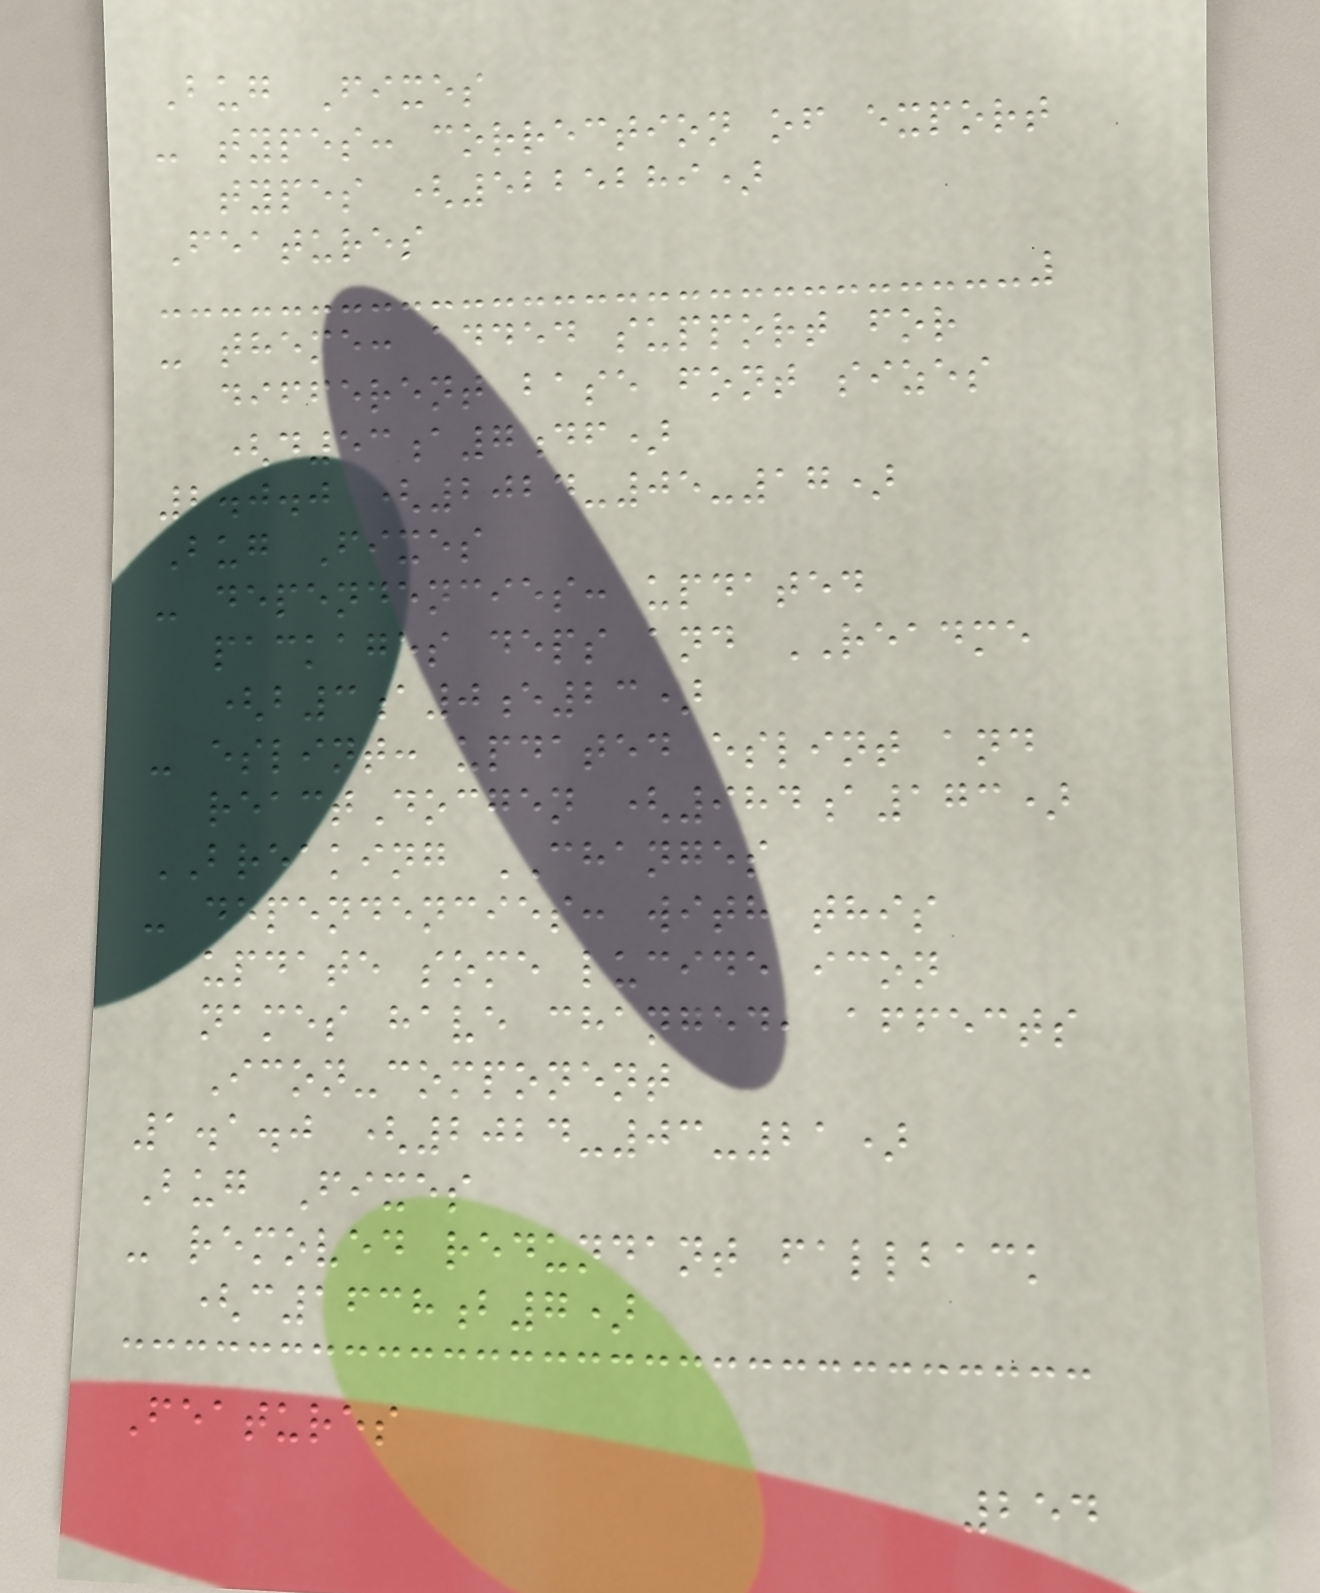Bug Fixes
- types: correction of export
types (5225289)
Features
- theme: added support for
different base font sizes
(d53a7df)
2.0.0 (2024-05-17)
Bug Fixes
- dependencies: updated
packages deps and README
(b3a0e23)
- eslint: updated eslint and
reactDocgen (984a173)
BREAKING CHANGES
- dependencies: with this
update some lucide icon
names have changed, affects
Icon-component
1.1.0 (2024-03-21)
Bug Fixes
- removed redundant fallback
(c1638b7)
Features
254
